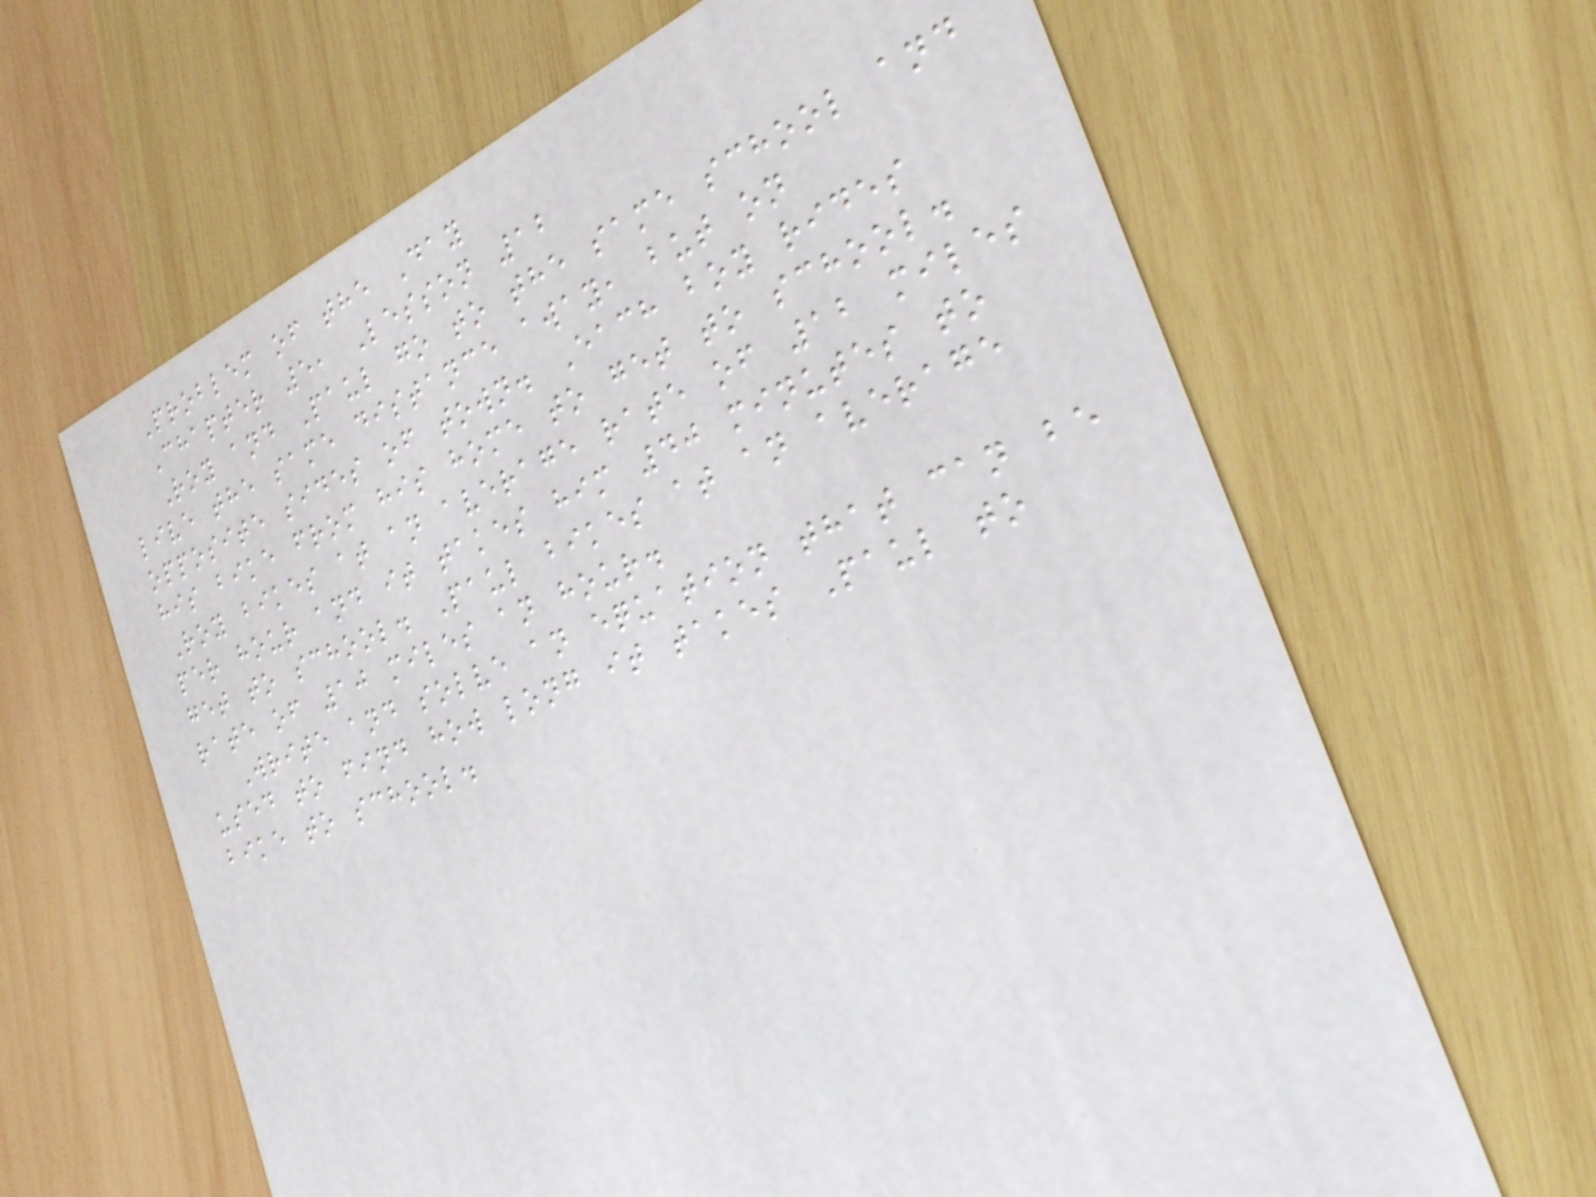Problem of the Day
Chapter 5, Lesson 12
Roy and Paul go to the same school and
live the same distance away, but on
opposite sides of town. Each boy rides
his bike from his home to get to school.
Roy bikes at an average rate of 12 miles
per hour and it takes him 40 minutes to
get to school. Paul bikes at an average
rate of 10 miles an hour.
Write and solve an equation that can be
used to find how long it takes Paul to
bike to school.
